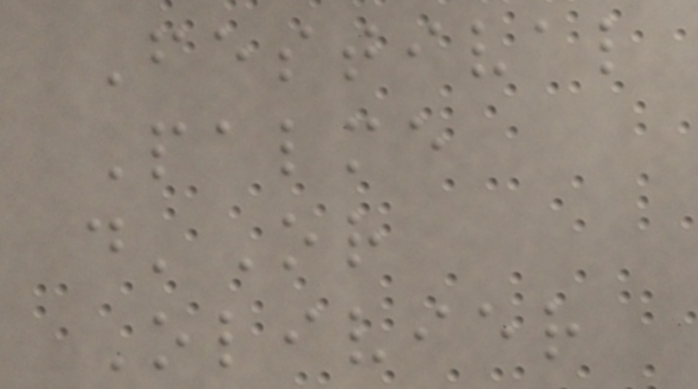Festival
Palme
d'Or
Olivier
